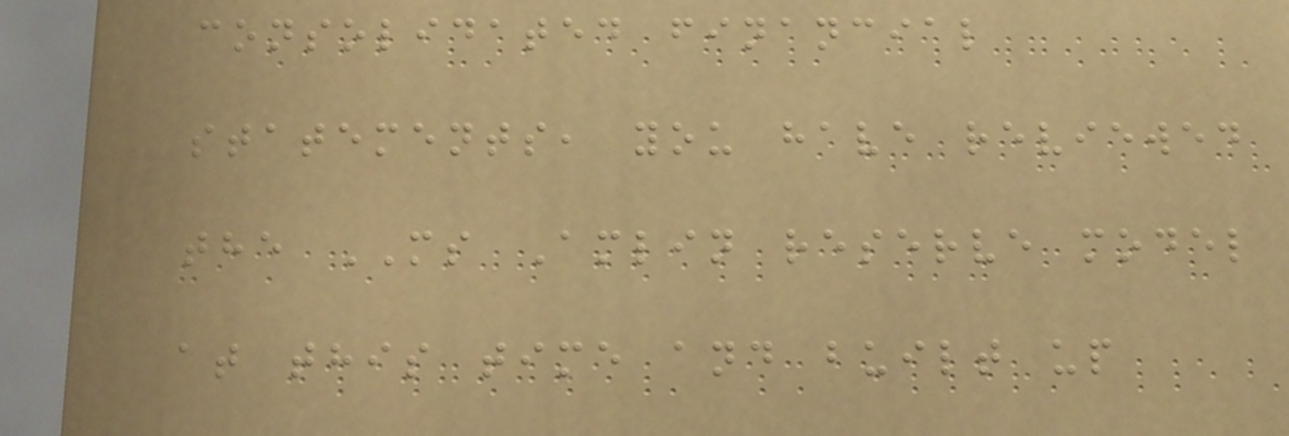consolidated financial
statements, you have reviewed
the MS Amlin reserve model
at this time and built up
